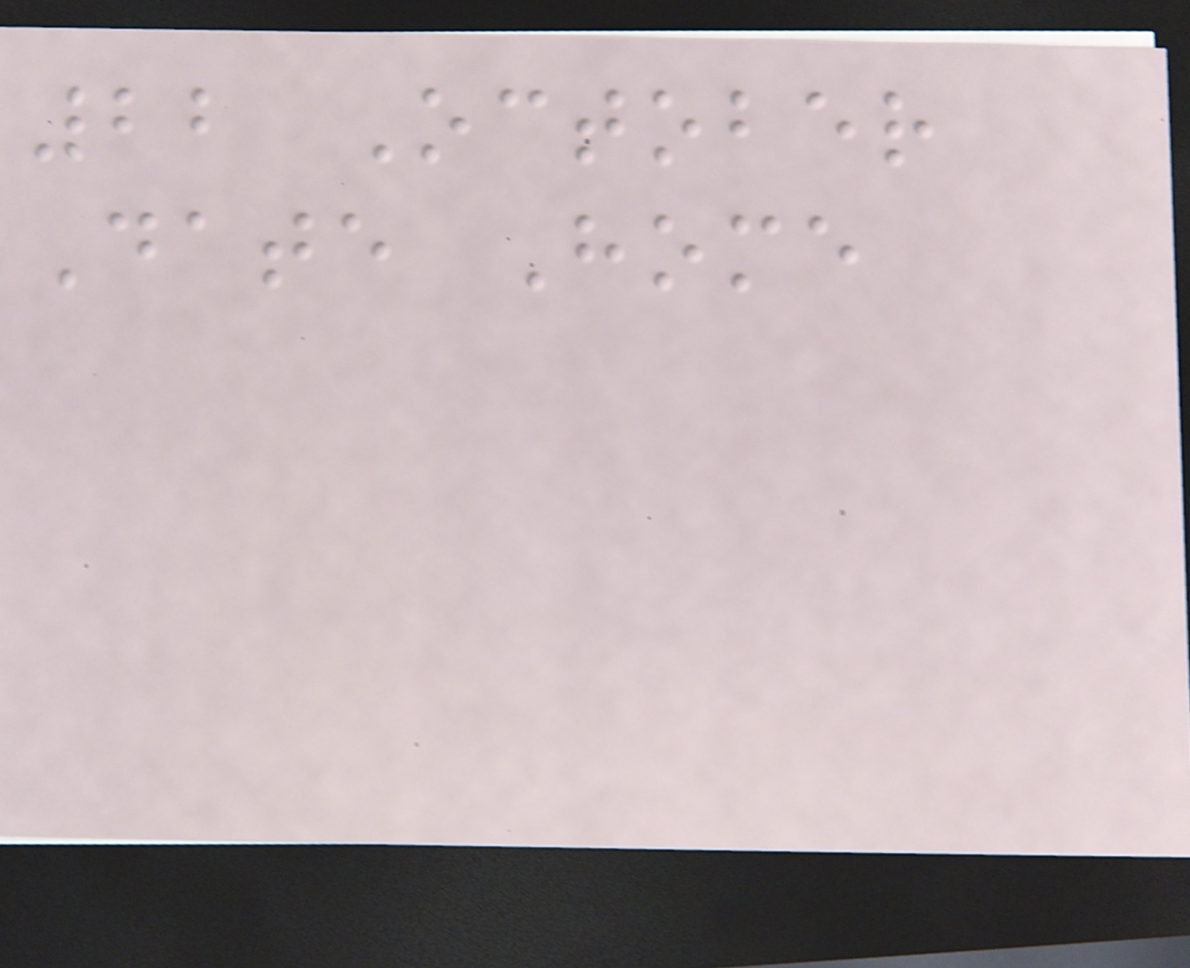22 October
Date Home
